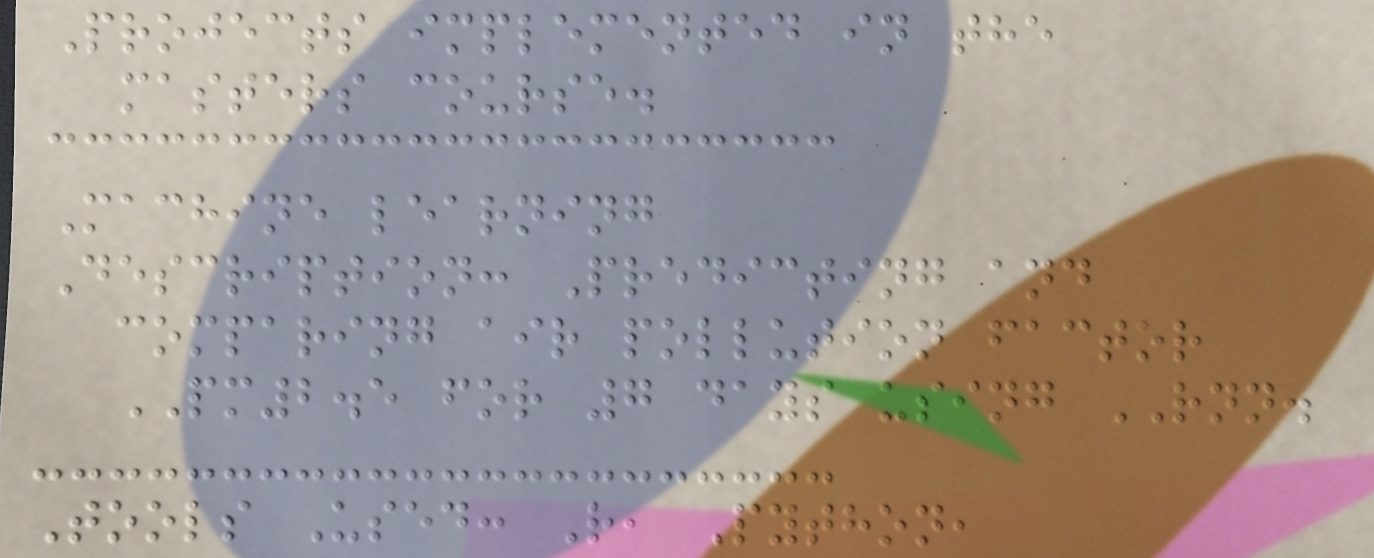Projects implemented in the
masters course.
Machine learning
Description: Predicting and
comparing air pollution factor
PM2.5 for 7 days using RNN.
Tools Used: R, Python,
